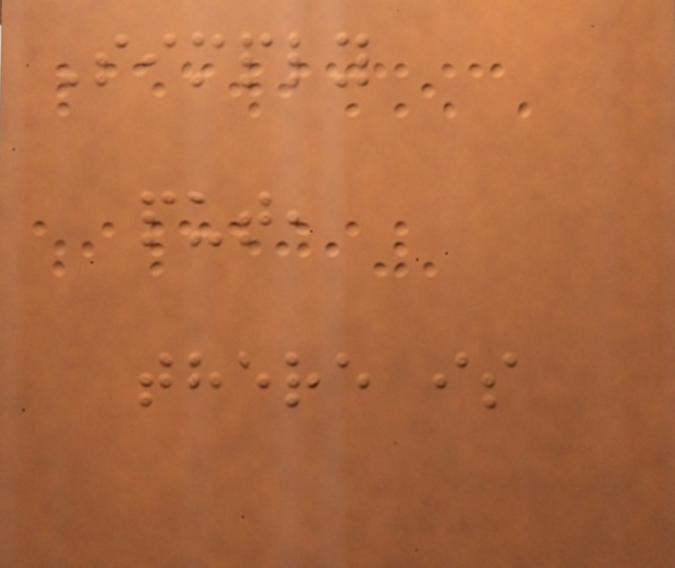Simply
put,
there is
